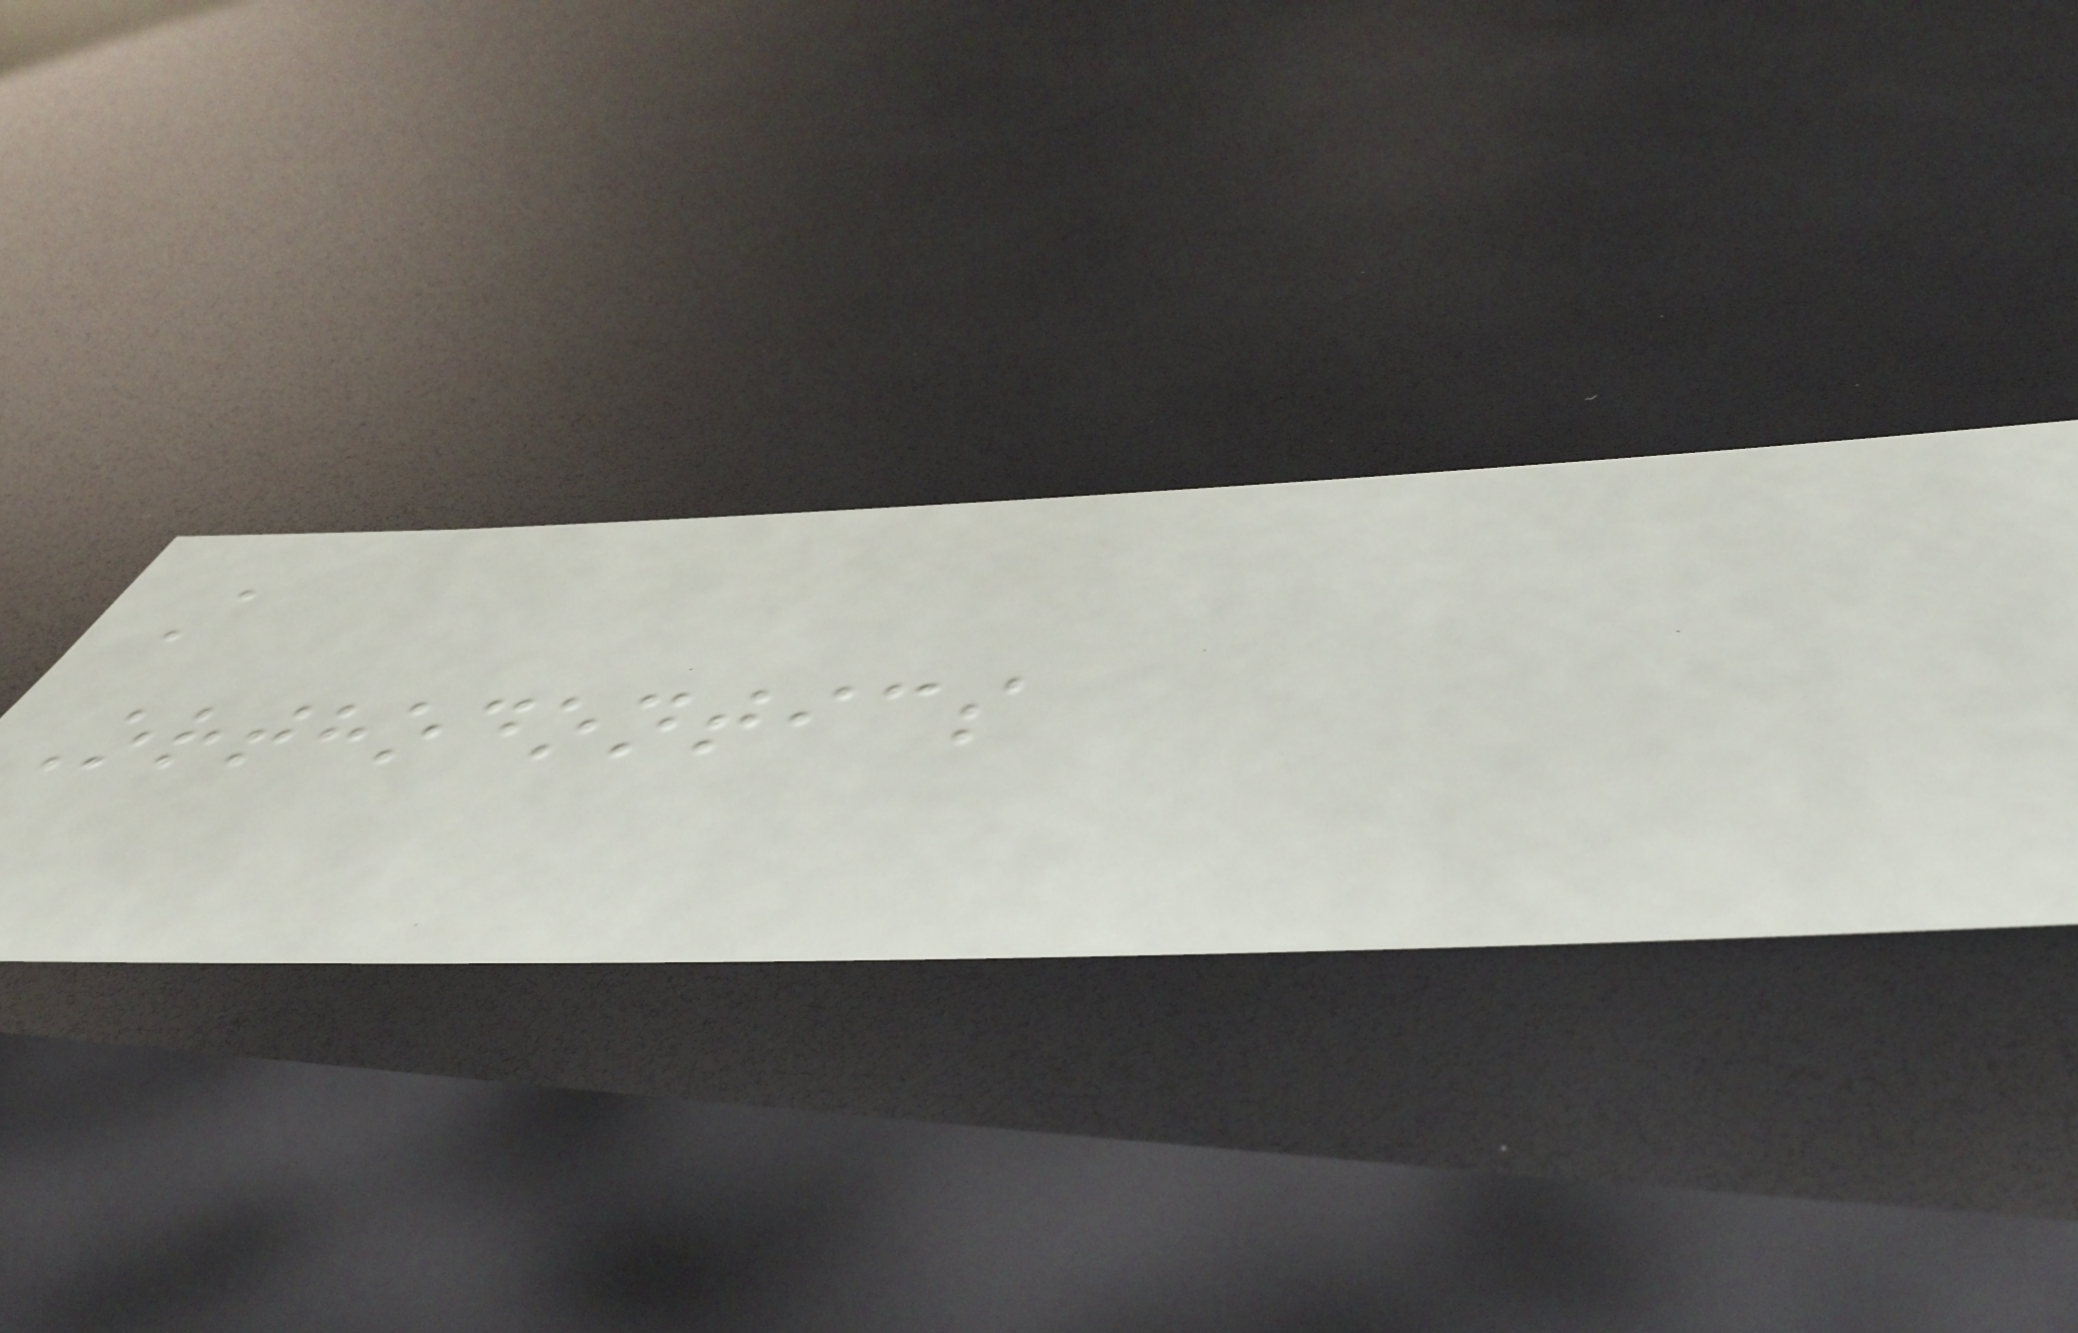A
Orthodontics
